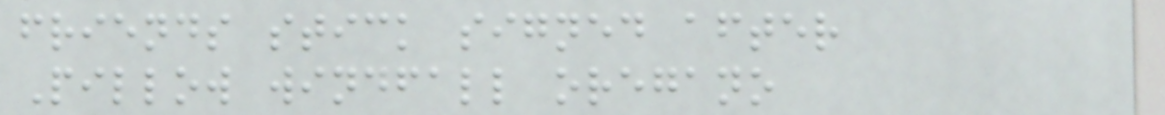friends stick signed after
Pillow windfall oregano
